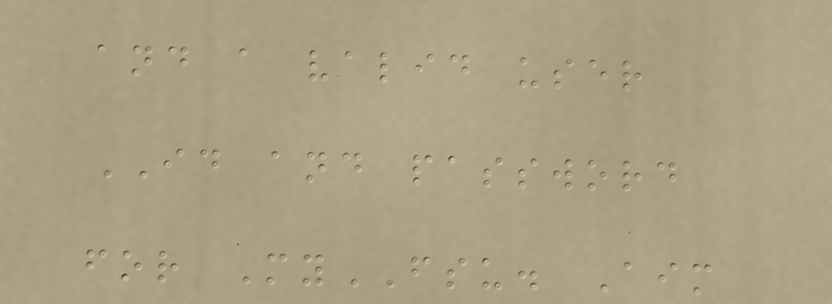and a valid user
ID and password
for MyFSU. Aim
